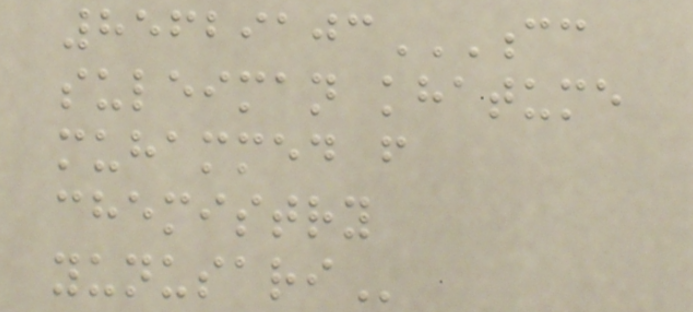85629103CC
SULEIMAN KHATUME
MUHAMMED F
CHEMISTRY
YUNUSARI
